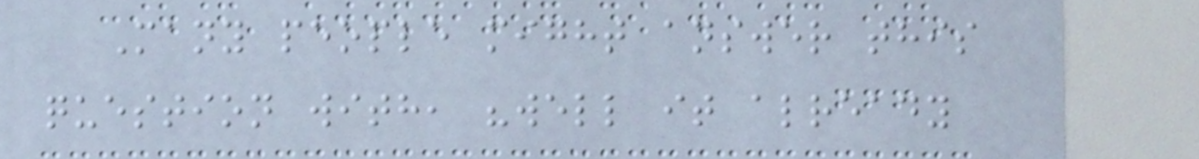Many people might answer this
question with, "well it already
